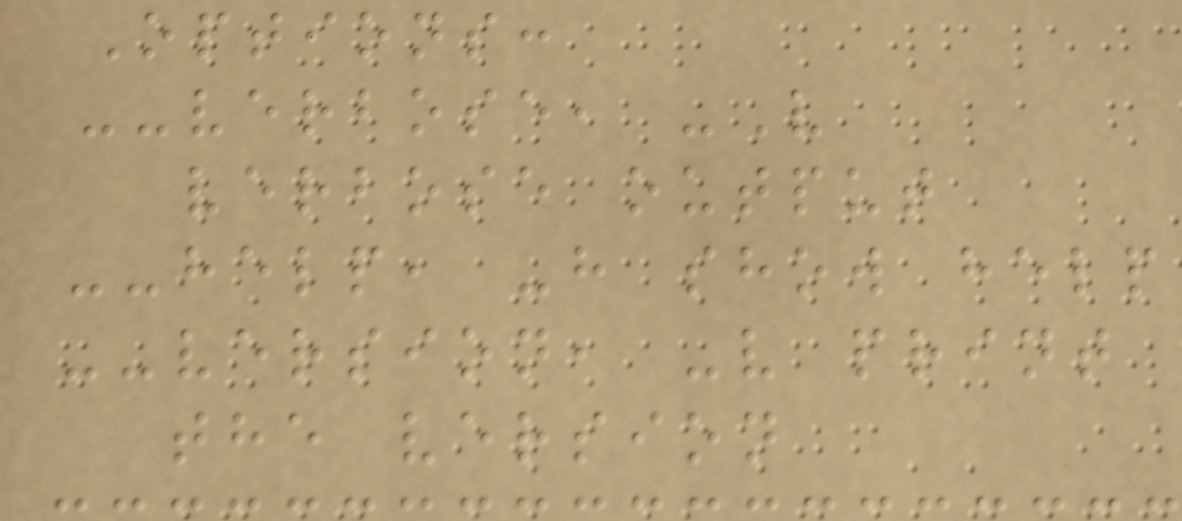Options:
--verbose, -V
verbose output
--help, -h show help
--version, -v print
the version
